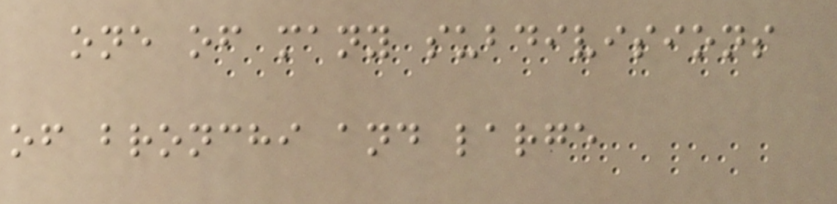one of many subdivisions
of bronchi and large
